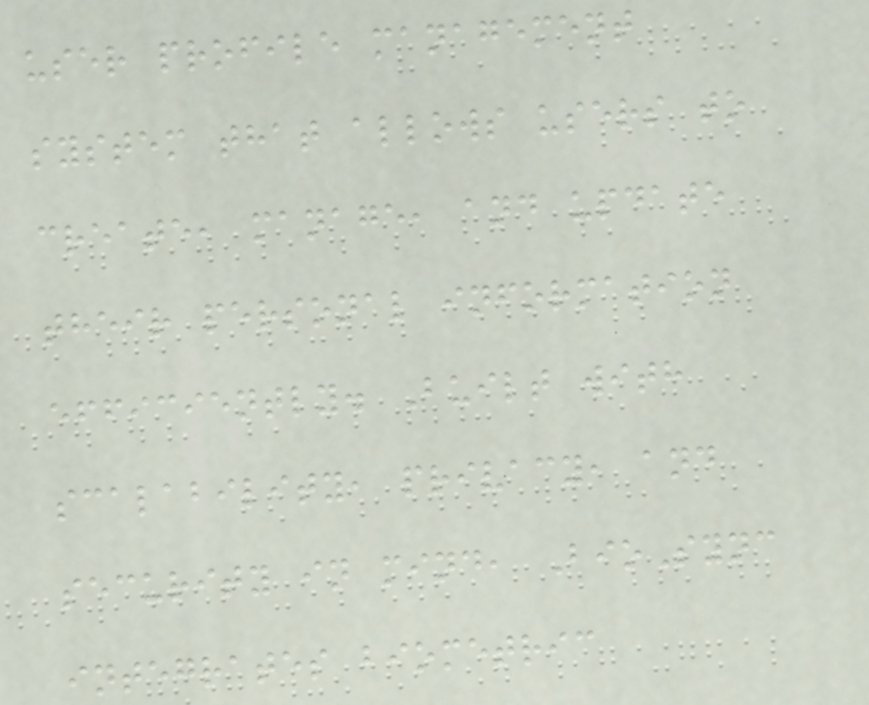user profile management
system that allows users to
create, manage, and update
their personal information
efficiently. Built with
scalability, privacy, and
security in mind, BioSync
integrates biometric
